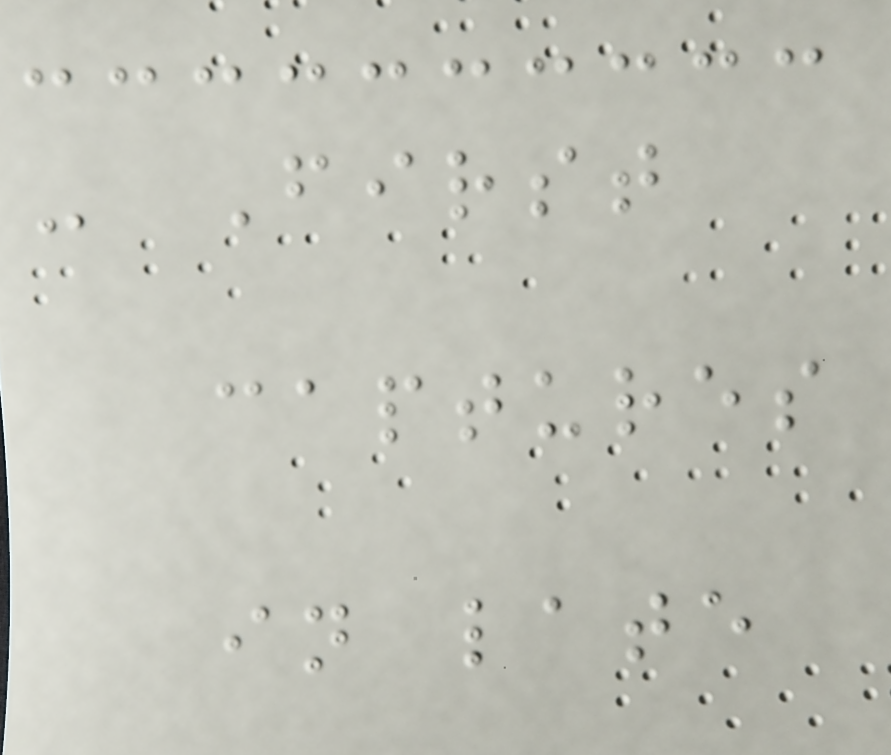- First
captures
in late
